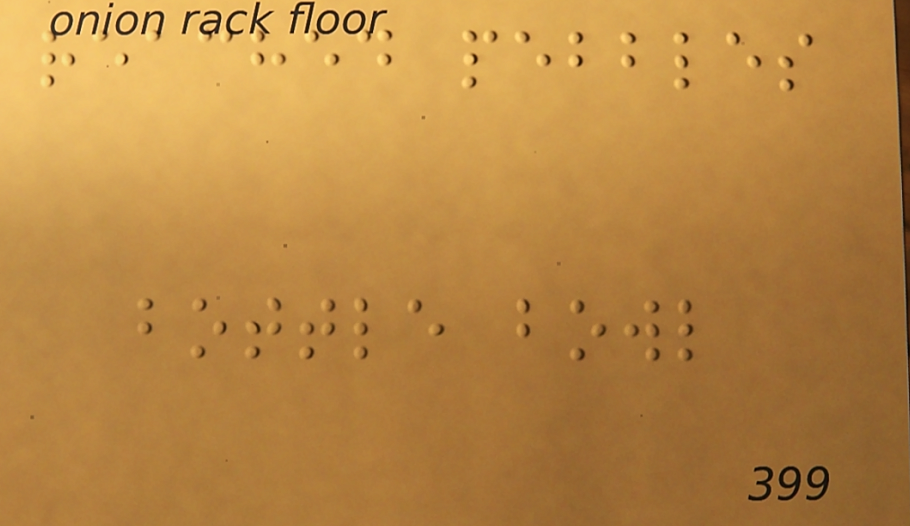reached pebbles
bottle bowl
